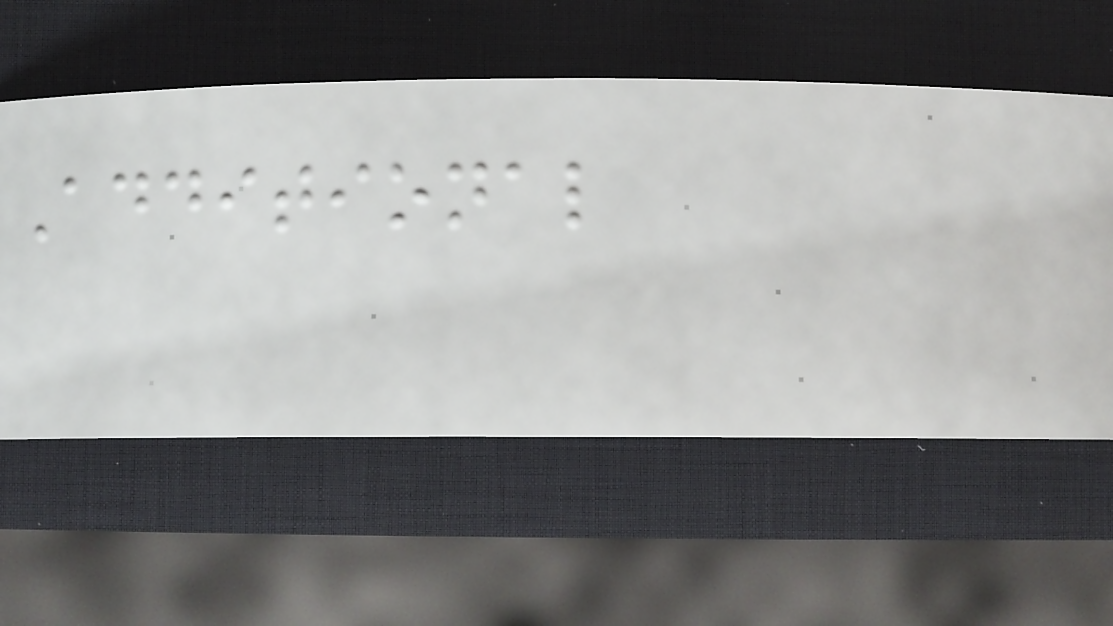Additional
